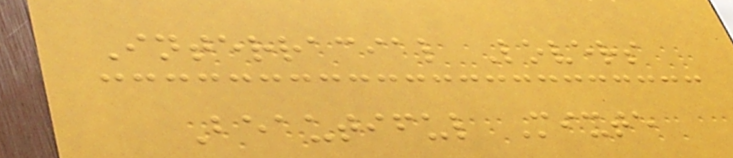Interracial Lovers
Beautiful Mixte
